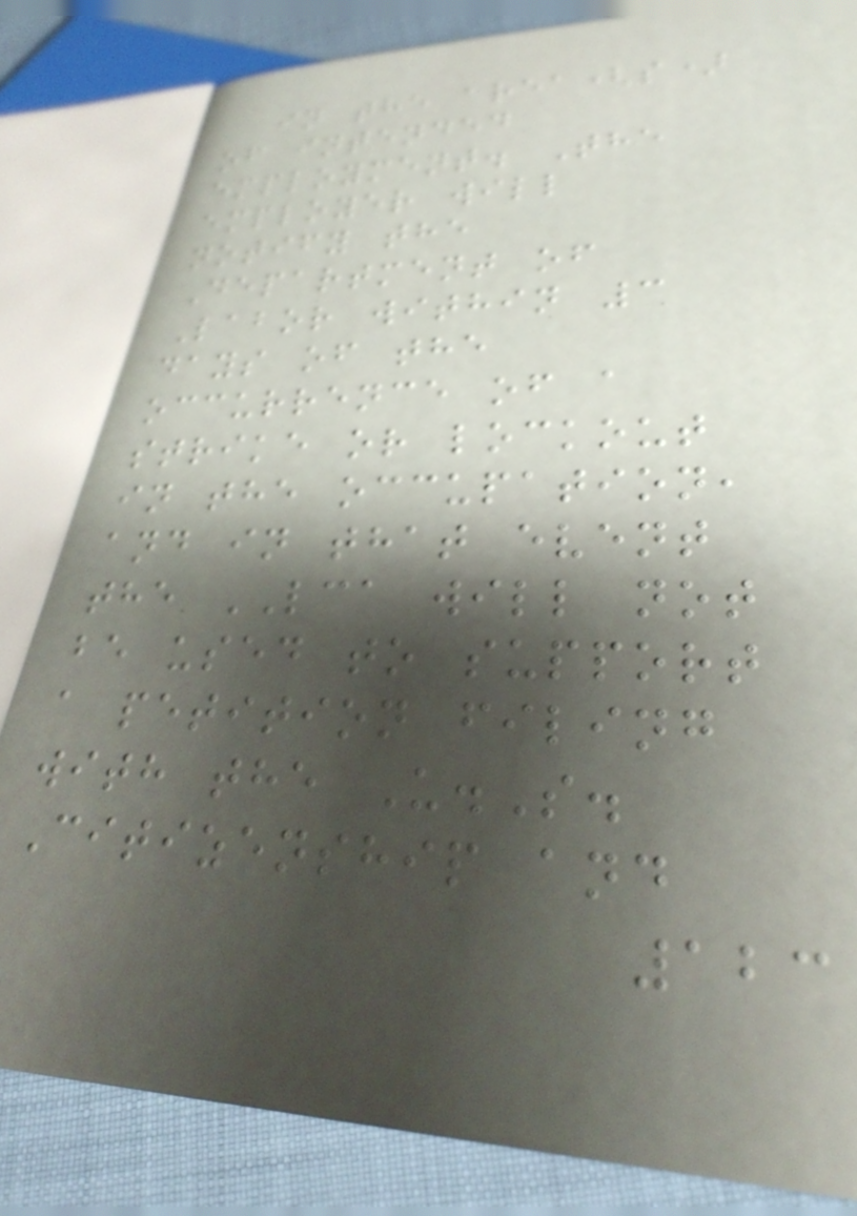in the area(s)
of intended
employment. The
employer will
notify the
Department of
Labor within 3
days of the
occurrence of a
strike or lockout
in the occupation,
and in that event
the LCA will not
be used to support
a petition filing
with the U.S.
Citizenship and
123
